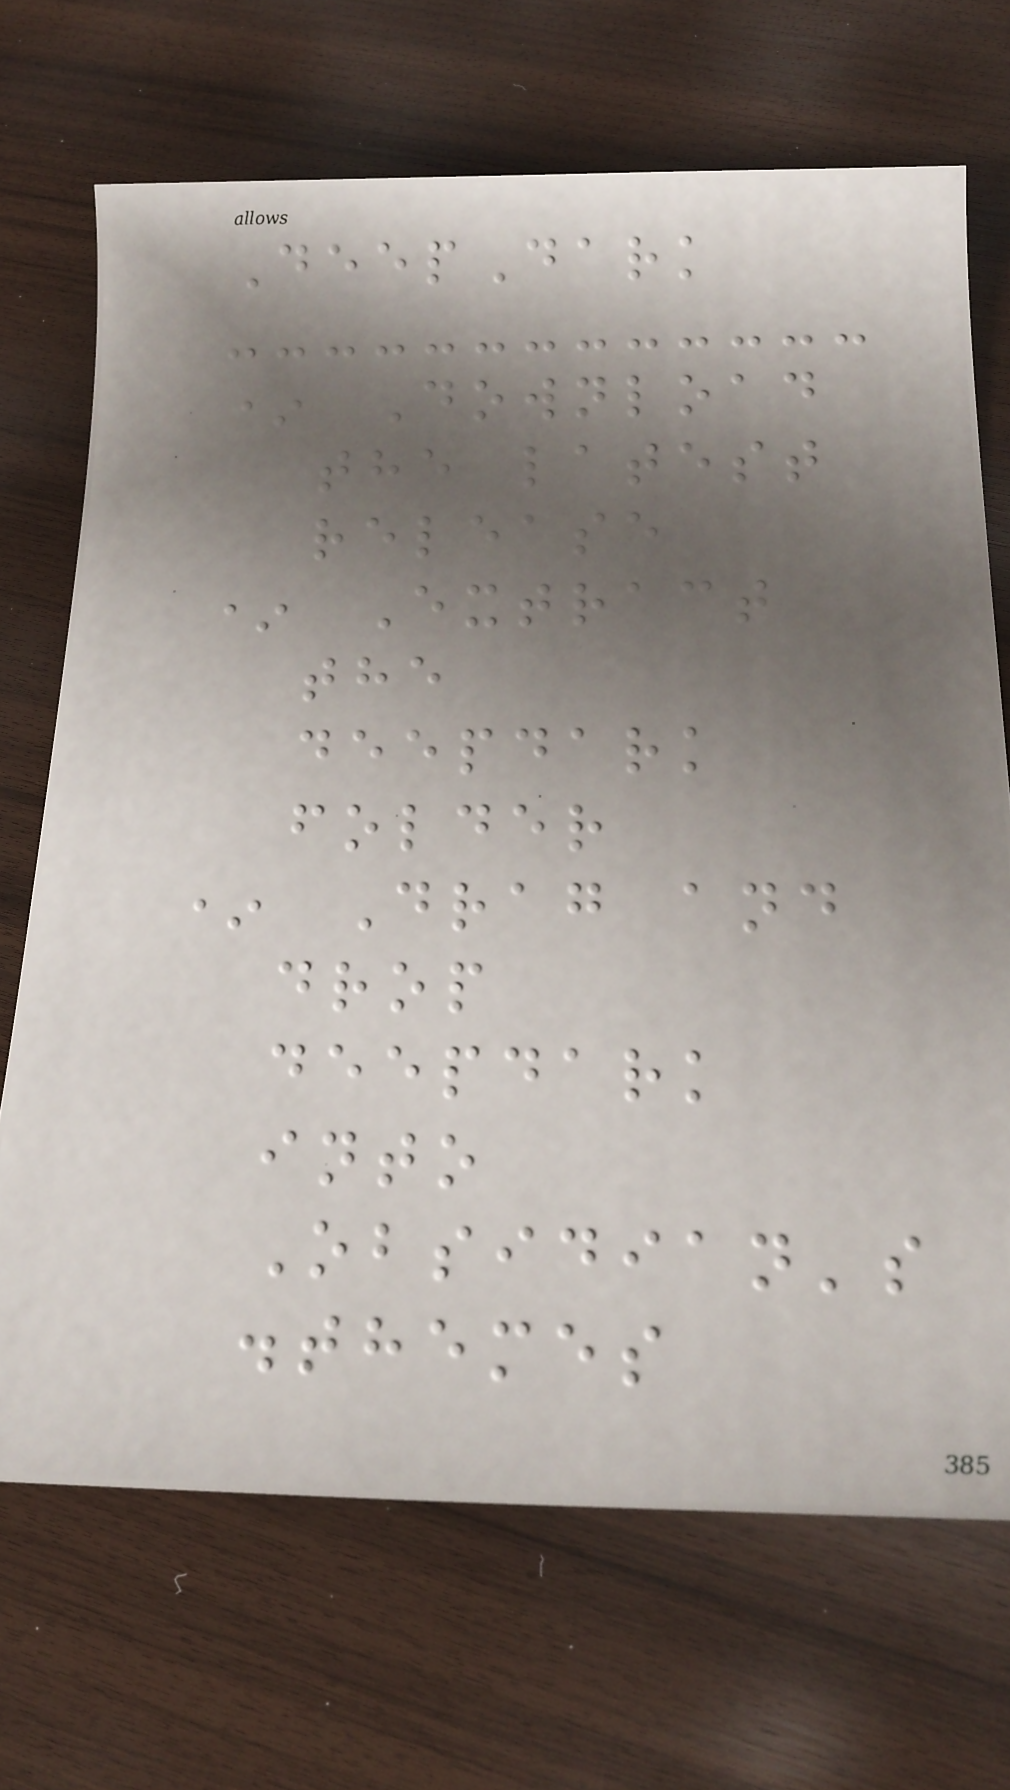DeepDark
* Download
the latest
release
* Extract
the
deepdark
folder
* Drag and
drop
deepdark
into
Obsidian's
.themes
